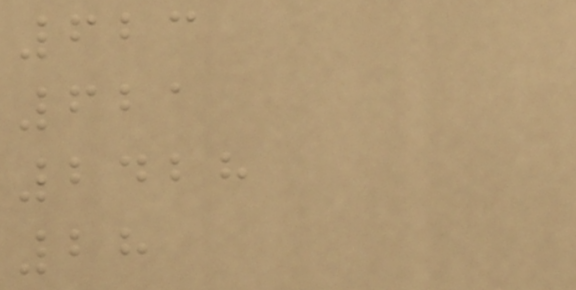623
621
2428
28
